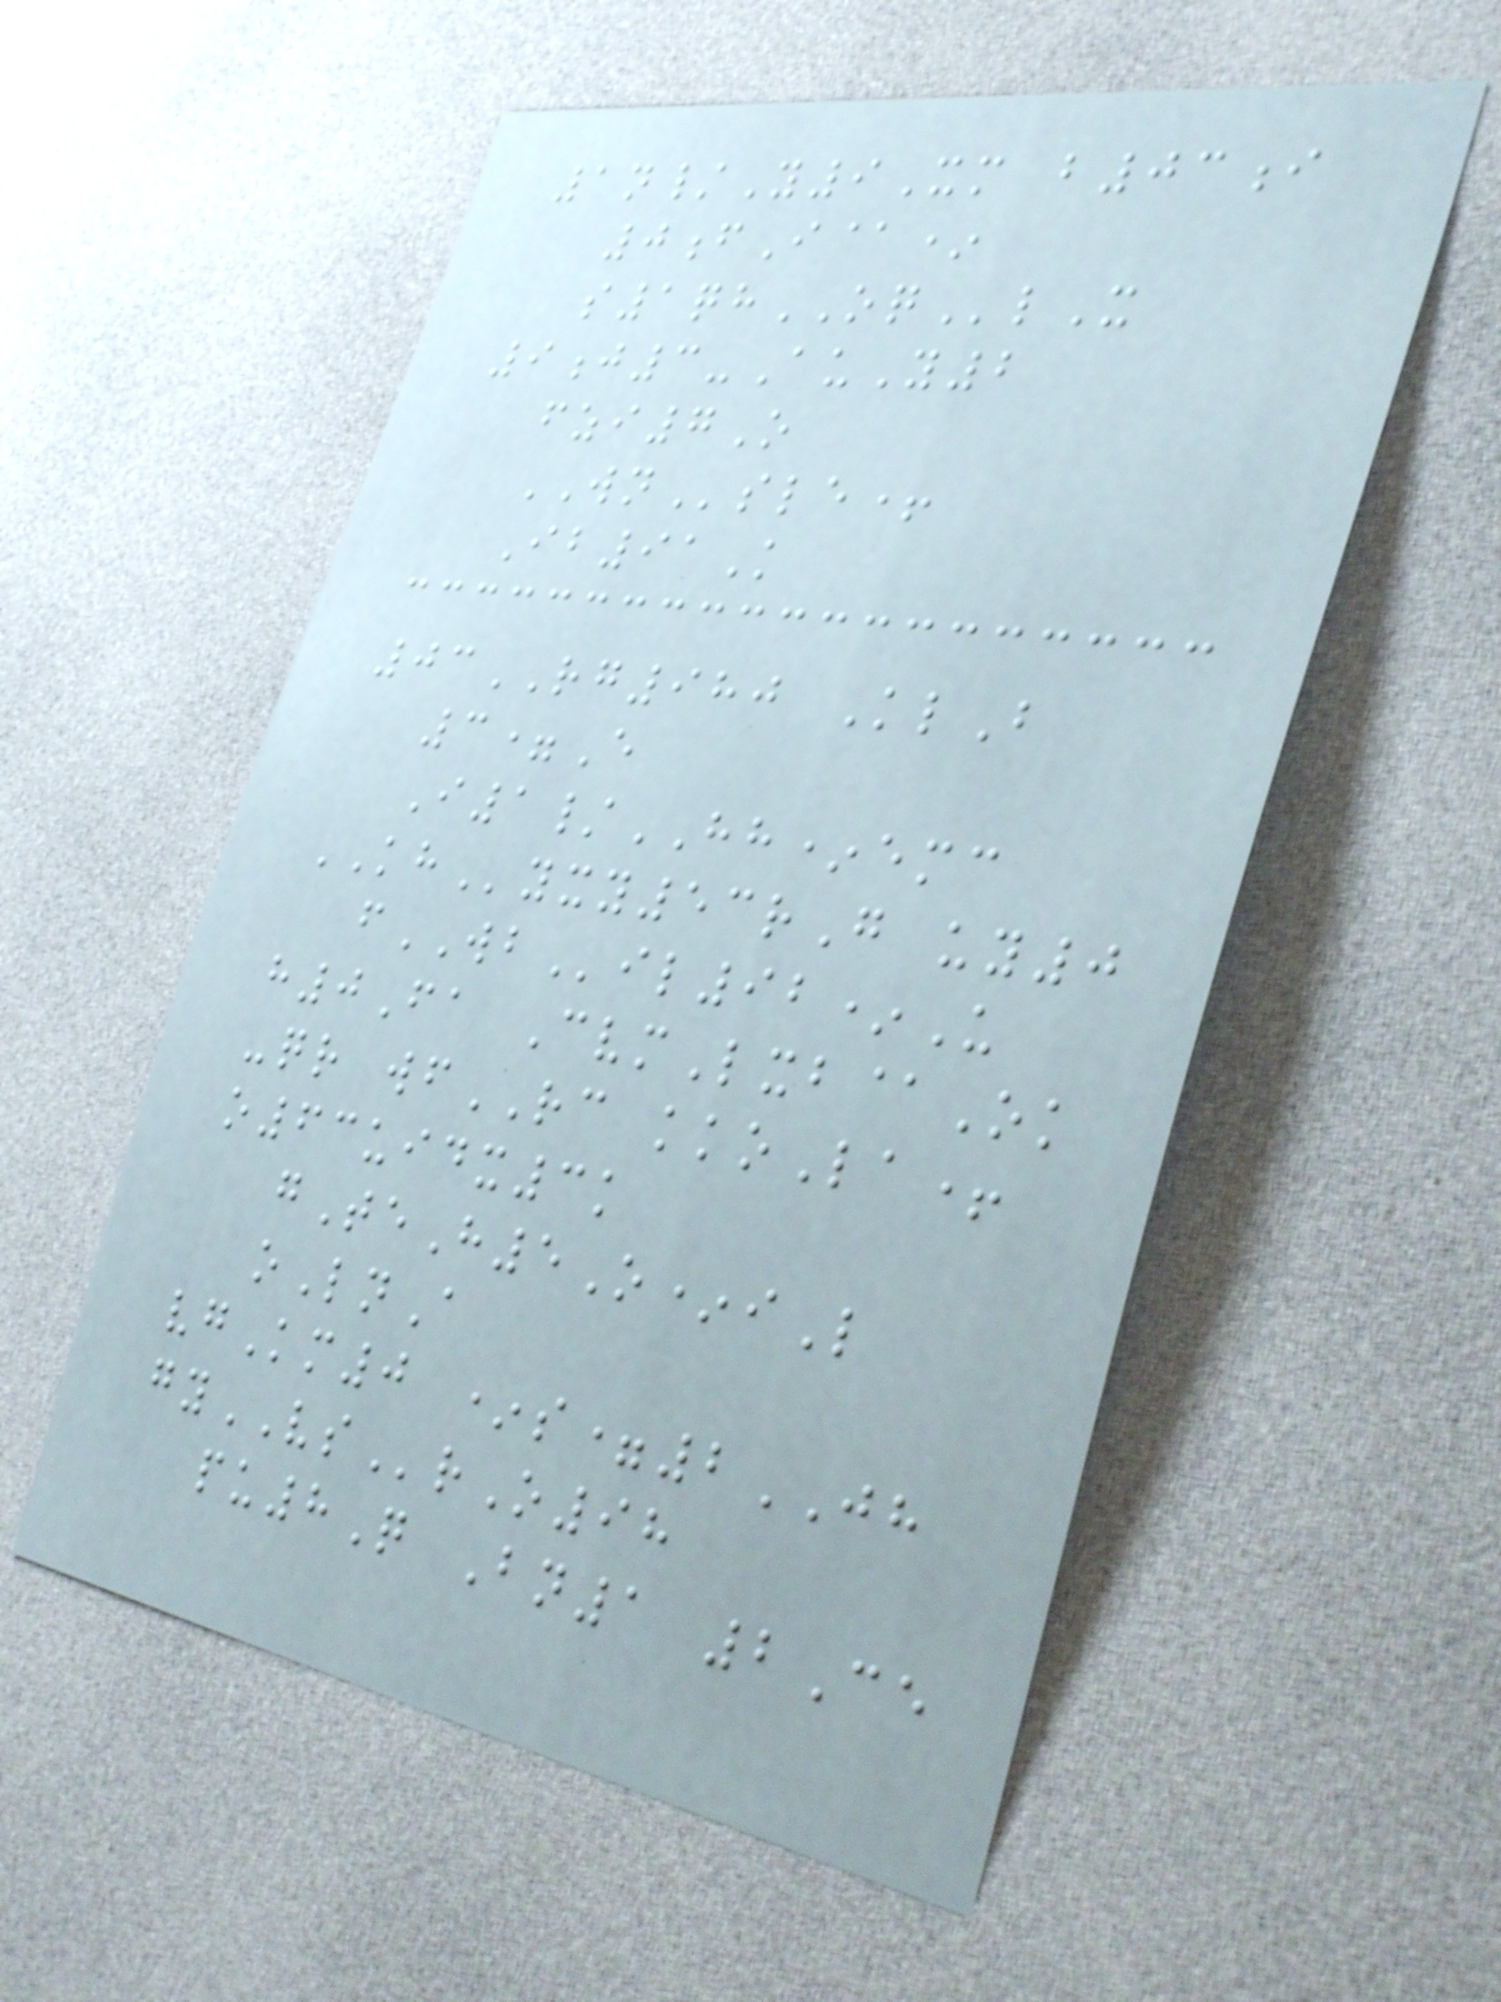1n/Y9Xm b03i
0fI@*
s1qhOQlX
9j3-AuY2
fzi7O
WNsle+
Ib91K
03RG980 KlB
3=E
I1/HH*emc
KHyxy53rG uy0
fWBil92*U
h0Fa CvmLxb@Ok
-qr wfRC kkoLa+
o63uidx3k
gTeH5O*iL
oLnA
vgKm0 *s=2JH
gyVSrO98
pu8Q Bn1 2Ce
